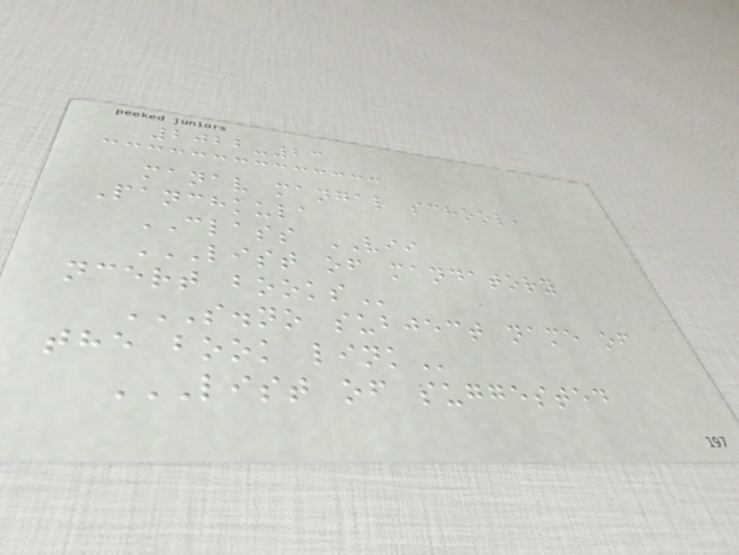2022-23
manav mangal school,
Panchkula
CLASS VII
LIST OF MANDATORY
NCERT BOOKS
S.NO SUBJECT NAME OF
THE BOOK LINK
LIST OF SUGGESTED
